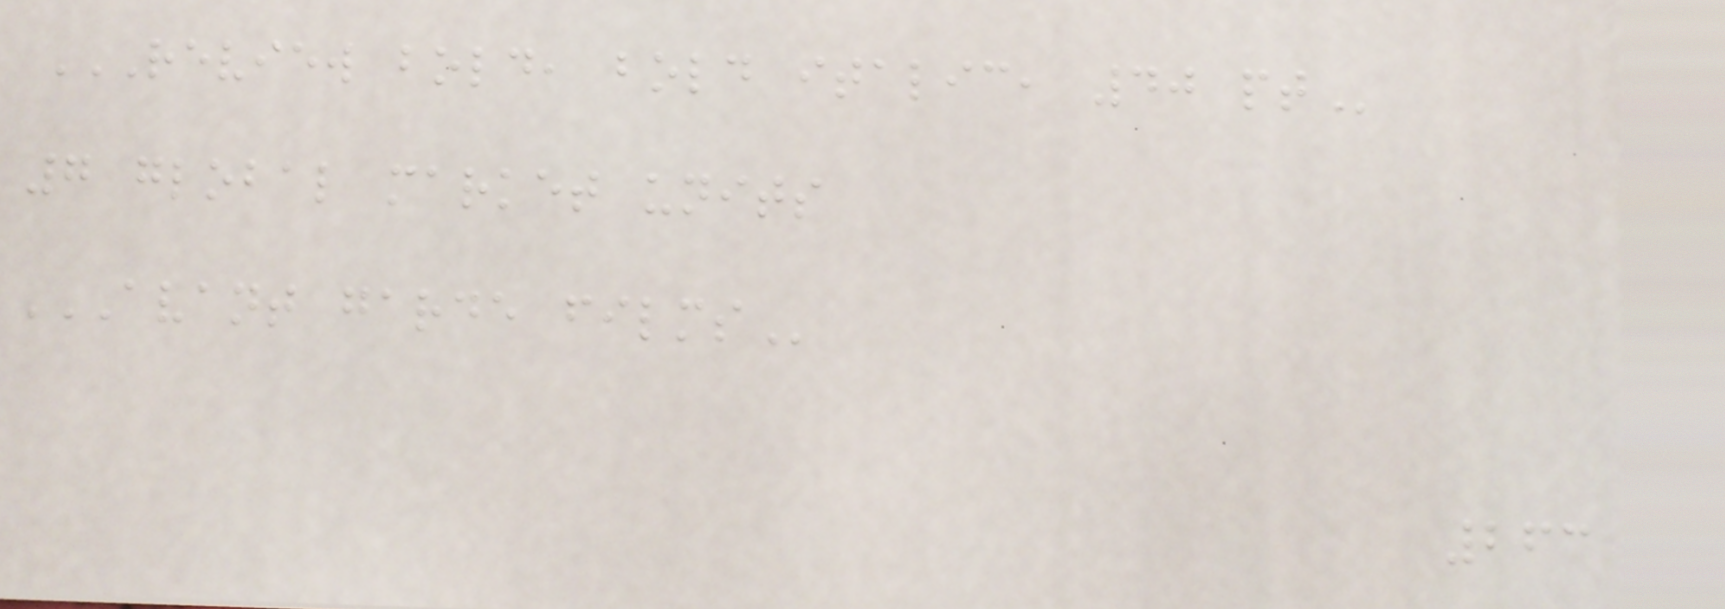REVIEW BOLD, BOLD ITALIC, 40 PT
7 global market units
AVANT GARDE FILMS
263
